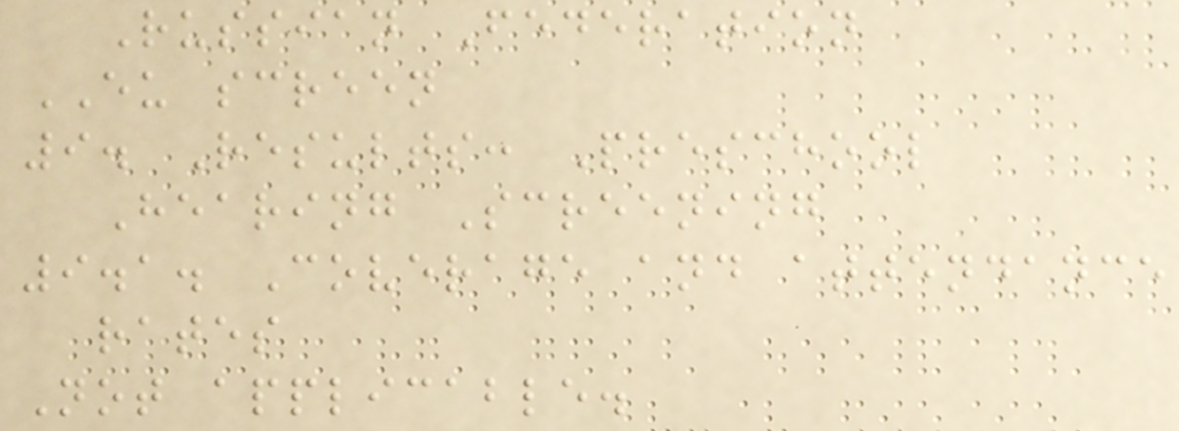Russian Federation
EU screen
9. Results: Preschool
Hearing Screening
9.1. Coverage and attendance
rates
Not applicable.
